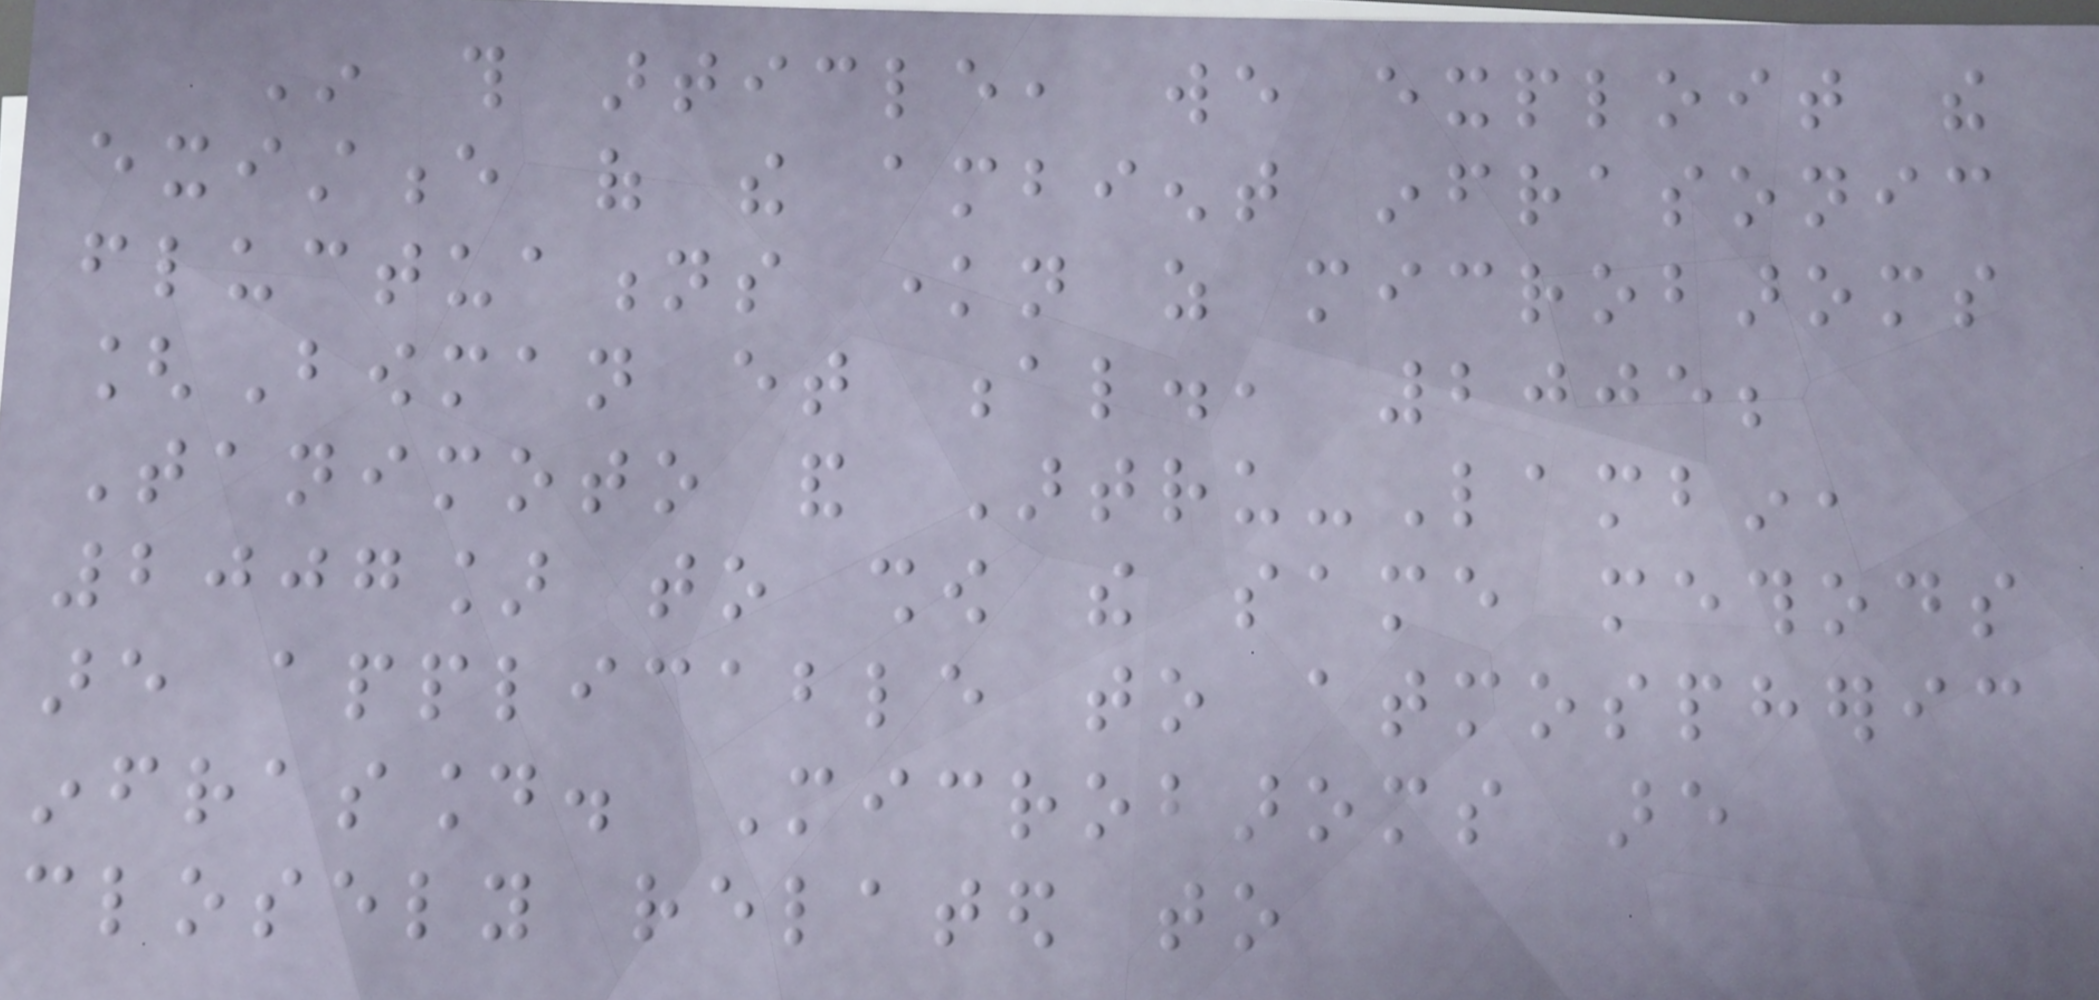In this article, we exploit the
existence of the ambient infrasonic
fluctuations known as microbaroms
[Bowman et al., 2005;
Tanimoto and Artru-Lambin,
2007] to show the same methods
are applicable to atmospheric
infrasound. Microbaroms are
closely related to
